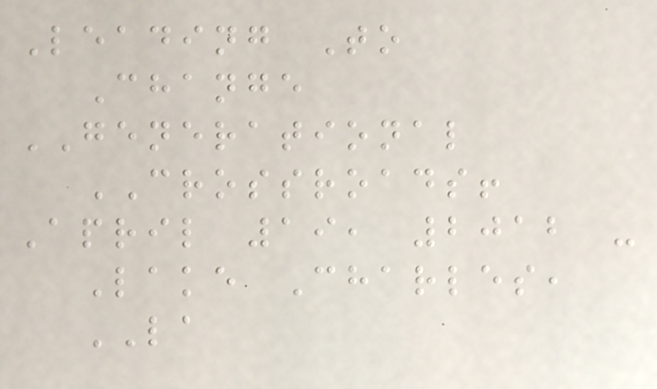Leading To
Change
GENERATIONAL
CROSSROADS!
April 19, 2012 -
Lake Charles,
LA
